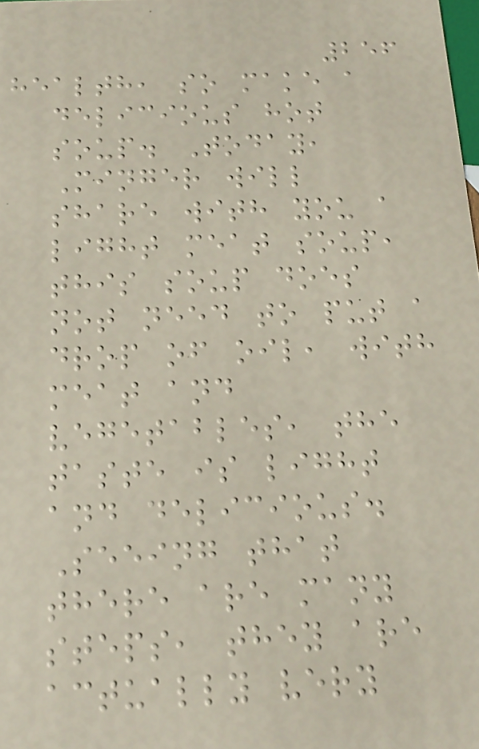256
health, so make a
delicious hot
soup. Today,
Minger will
share with you a
light meat soup,
this soup does
not need to put a
drop of oil, with
meat and
vegetables, the
taste is light
and delicious.
Seeing that
there are many
steps, they are
actually very
